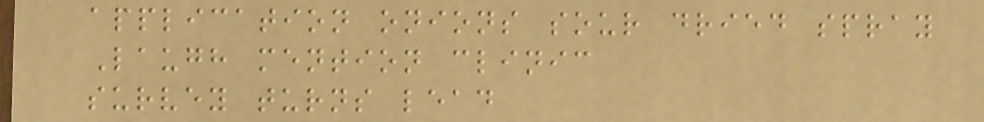application onions sour dried spray
Laugh mention clinic
survey turns lead
